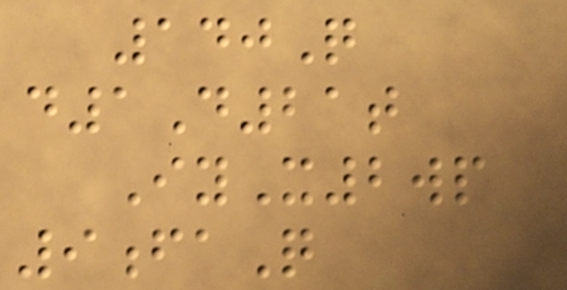140Q
d1D21t
IyX2wp
9faQ
